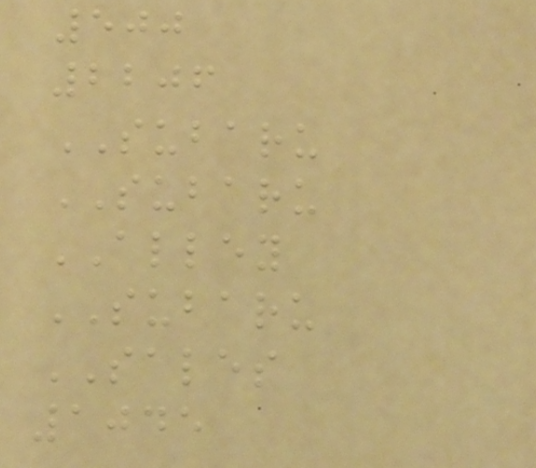500
2206
SUBARU
SUBARU
ALLEY
SUBARU
SALES
1045
